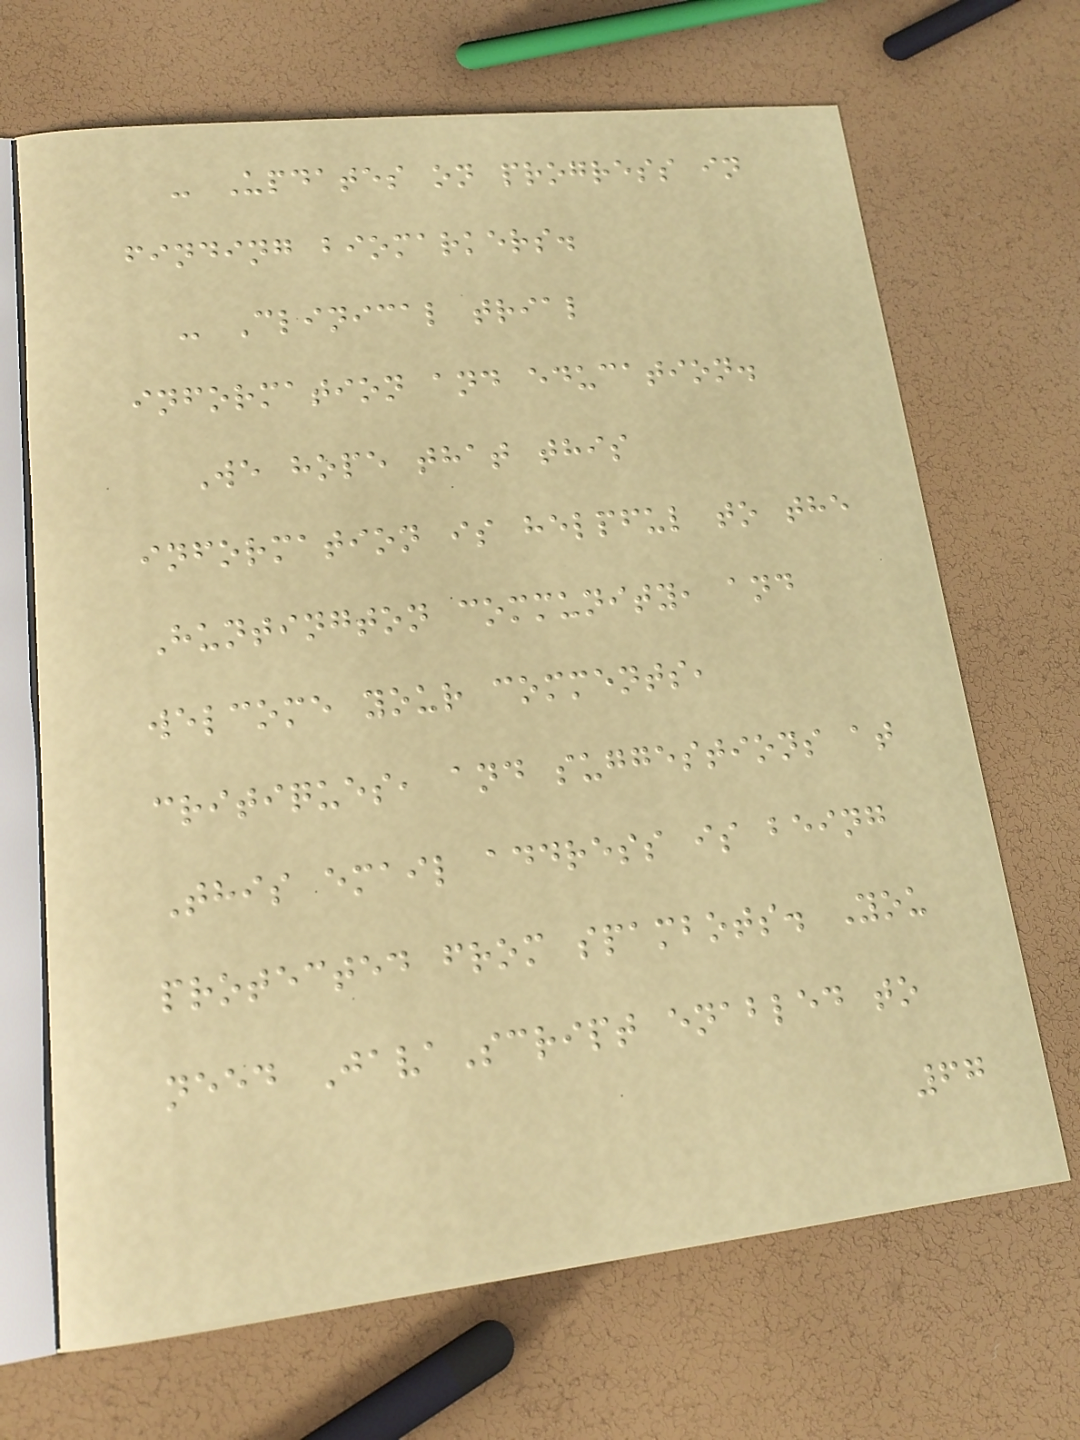- Updates on progress in
finding biomarkers.
- Clinical trial
information and education.
We hope that this
information is helpful to the
Huntington community, and
welcome your comments,
critiques, and suggestions at
This email address is being
protected from spambots. You
need JavaScript enabled to
67
